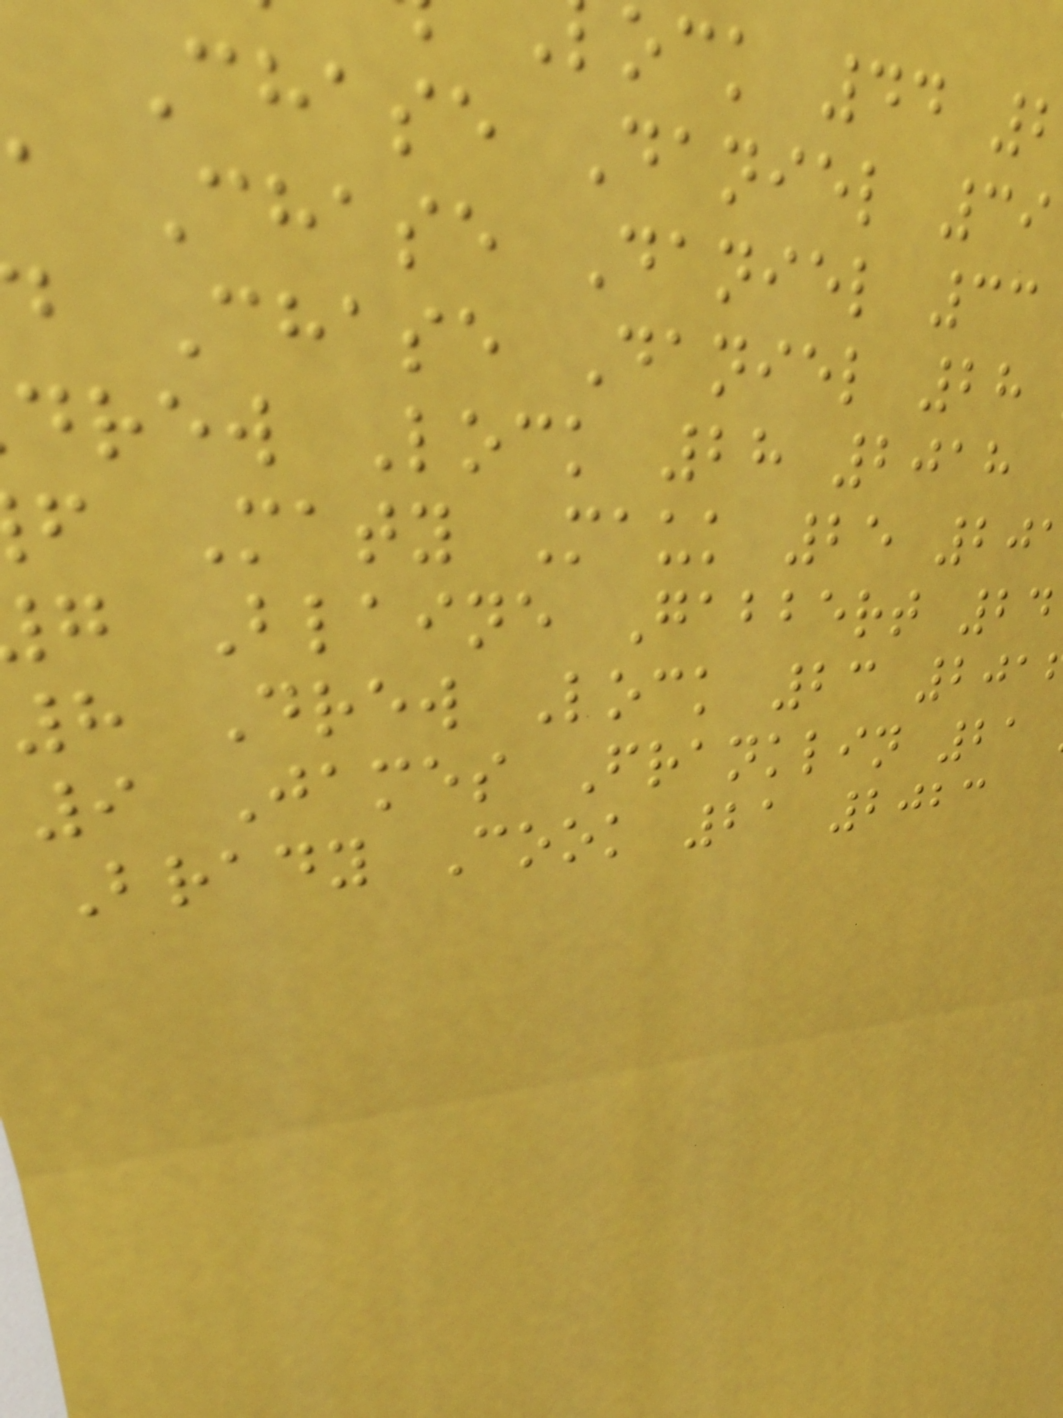ock 44
Chase Daniel 39
Chase Daniel 33
Chase Daniel 28
drew Lock 28 2018
f Maty Mauk 25 20
g Blaine Gabbert 24
8 Drew Lock 23 201
9 James Franklin 21
Brady Cook 21 2023
